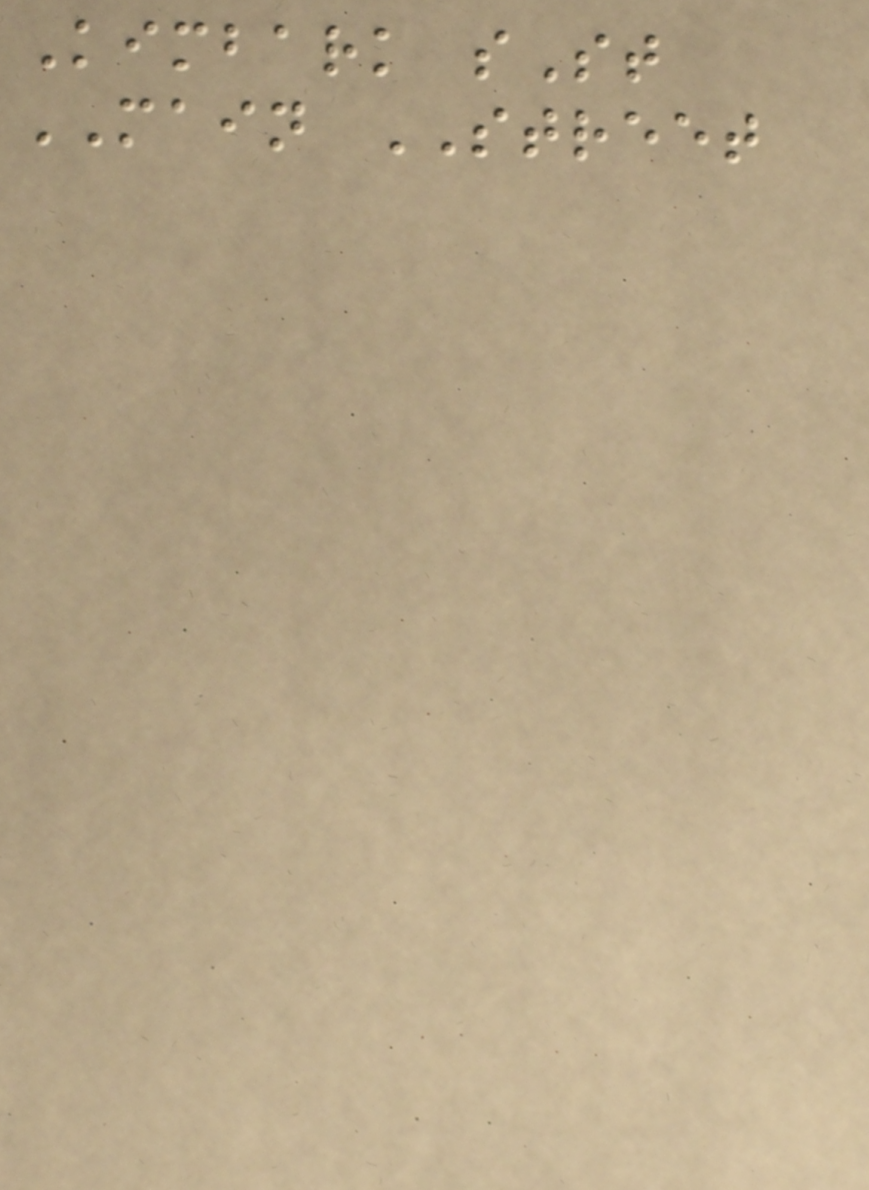Kimbark sSt
MAIN STREET
